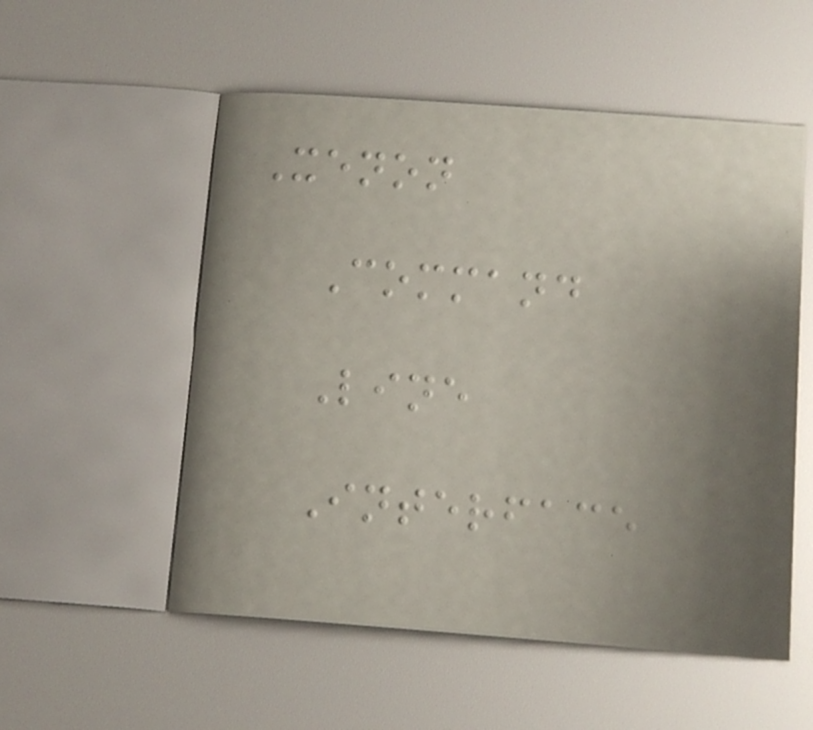Xenon
Command
Line
Interface
